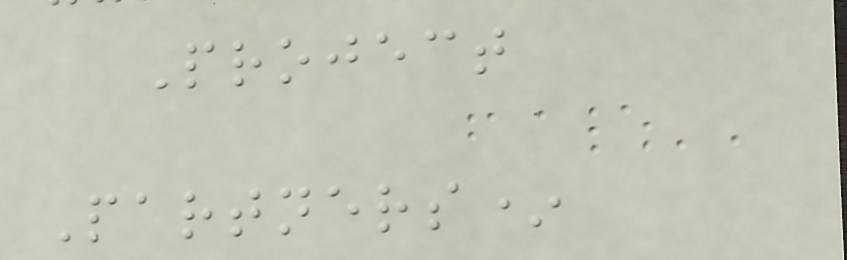Project
Partners*
